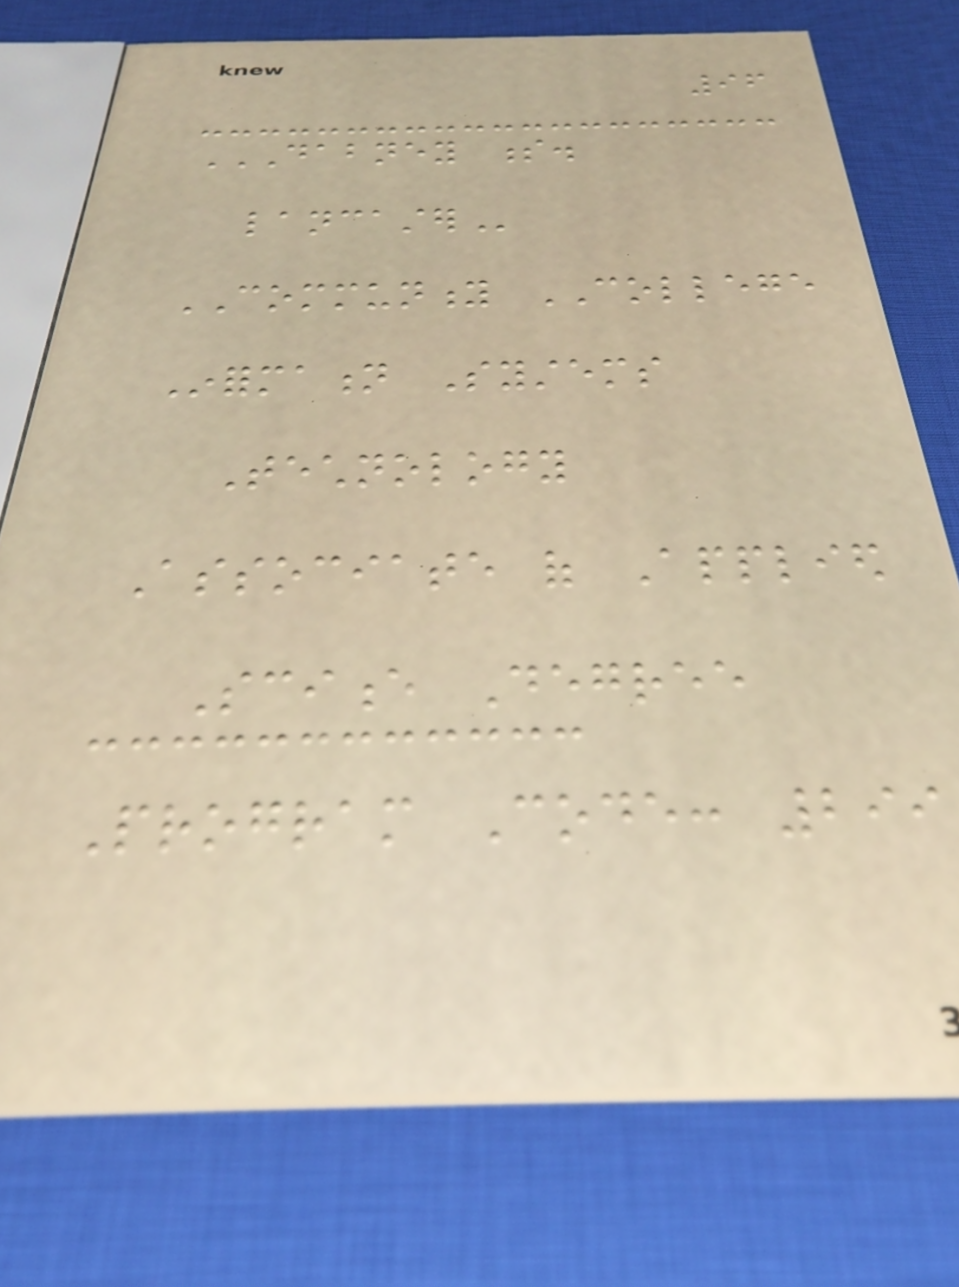96
DABNEY S.
LANCASTER
COMMUNITY COLLEGE
Information Systems
Technology
Associate of Applied
Science Degree
Program Code: 299
